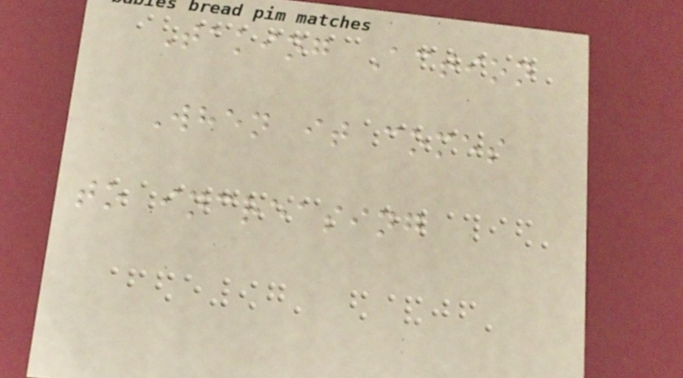Taking Action
When it comes
to increasing
